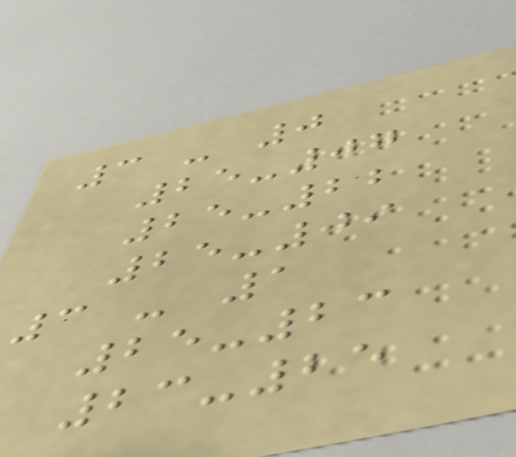3 - 0
25-07
25-22
25-09
3 - 1
25-23
23-25
